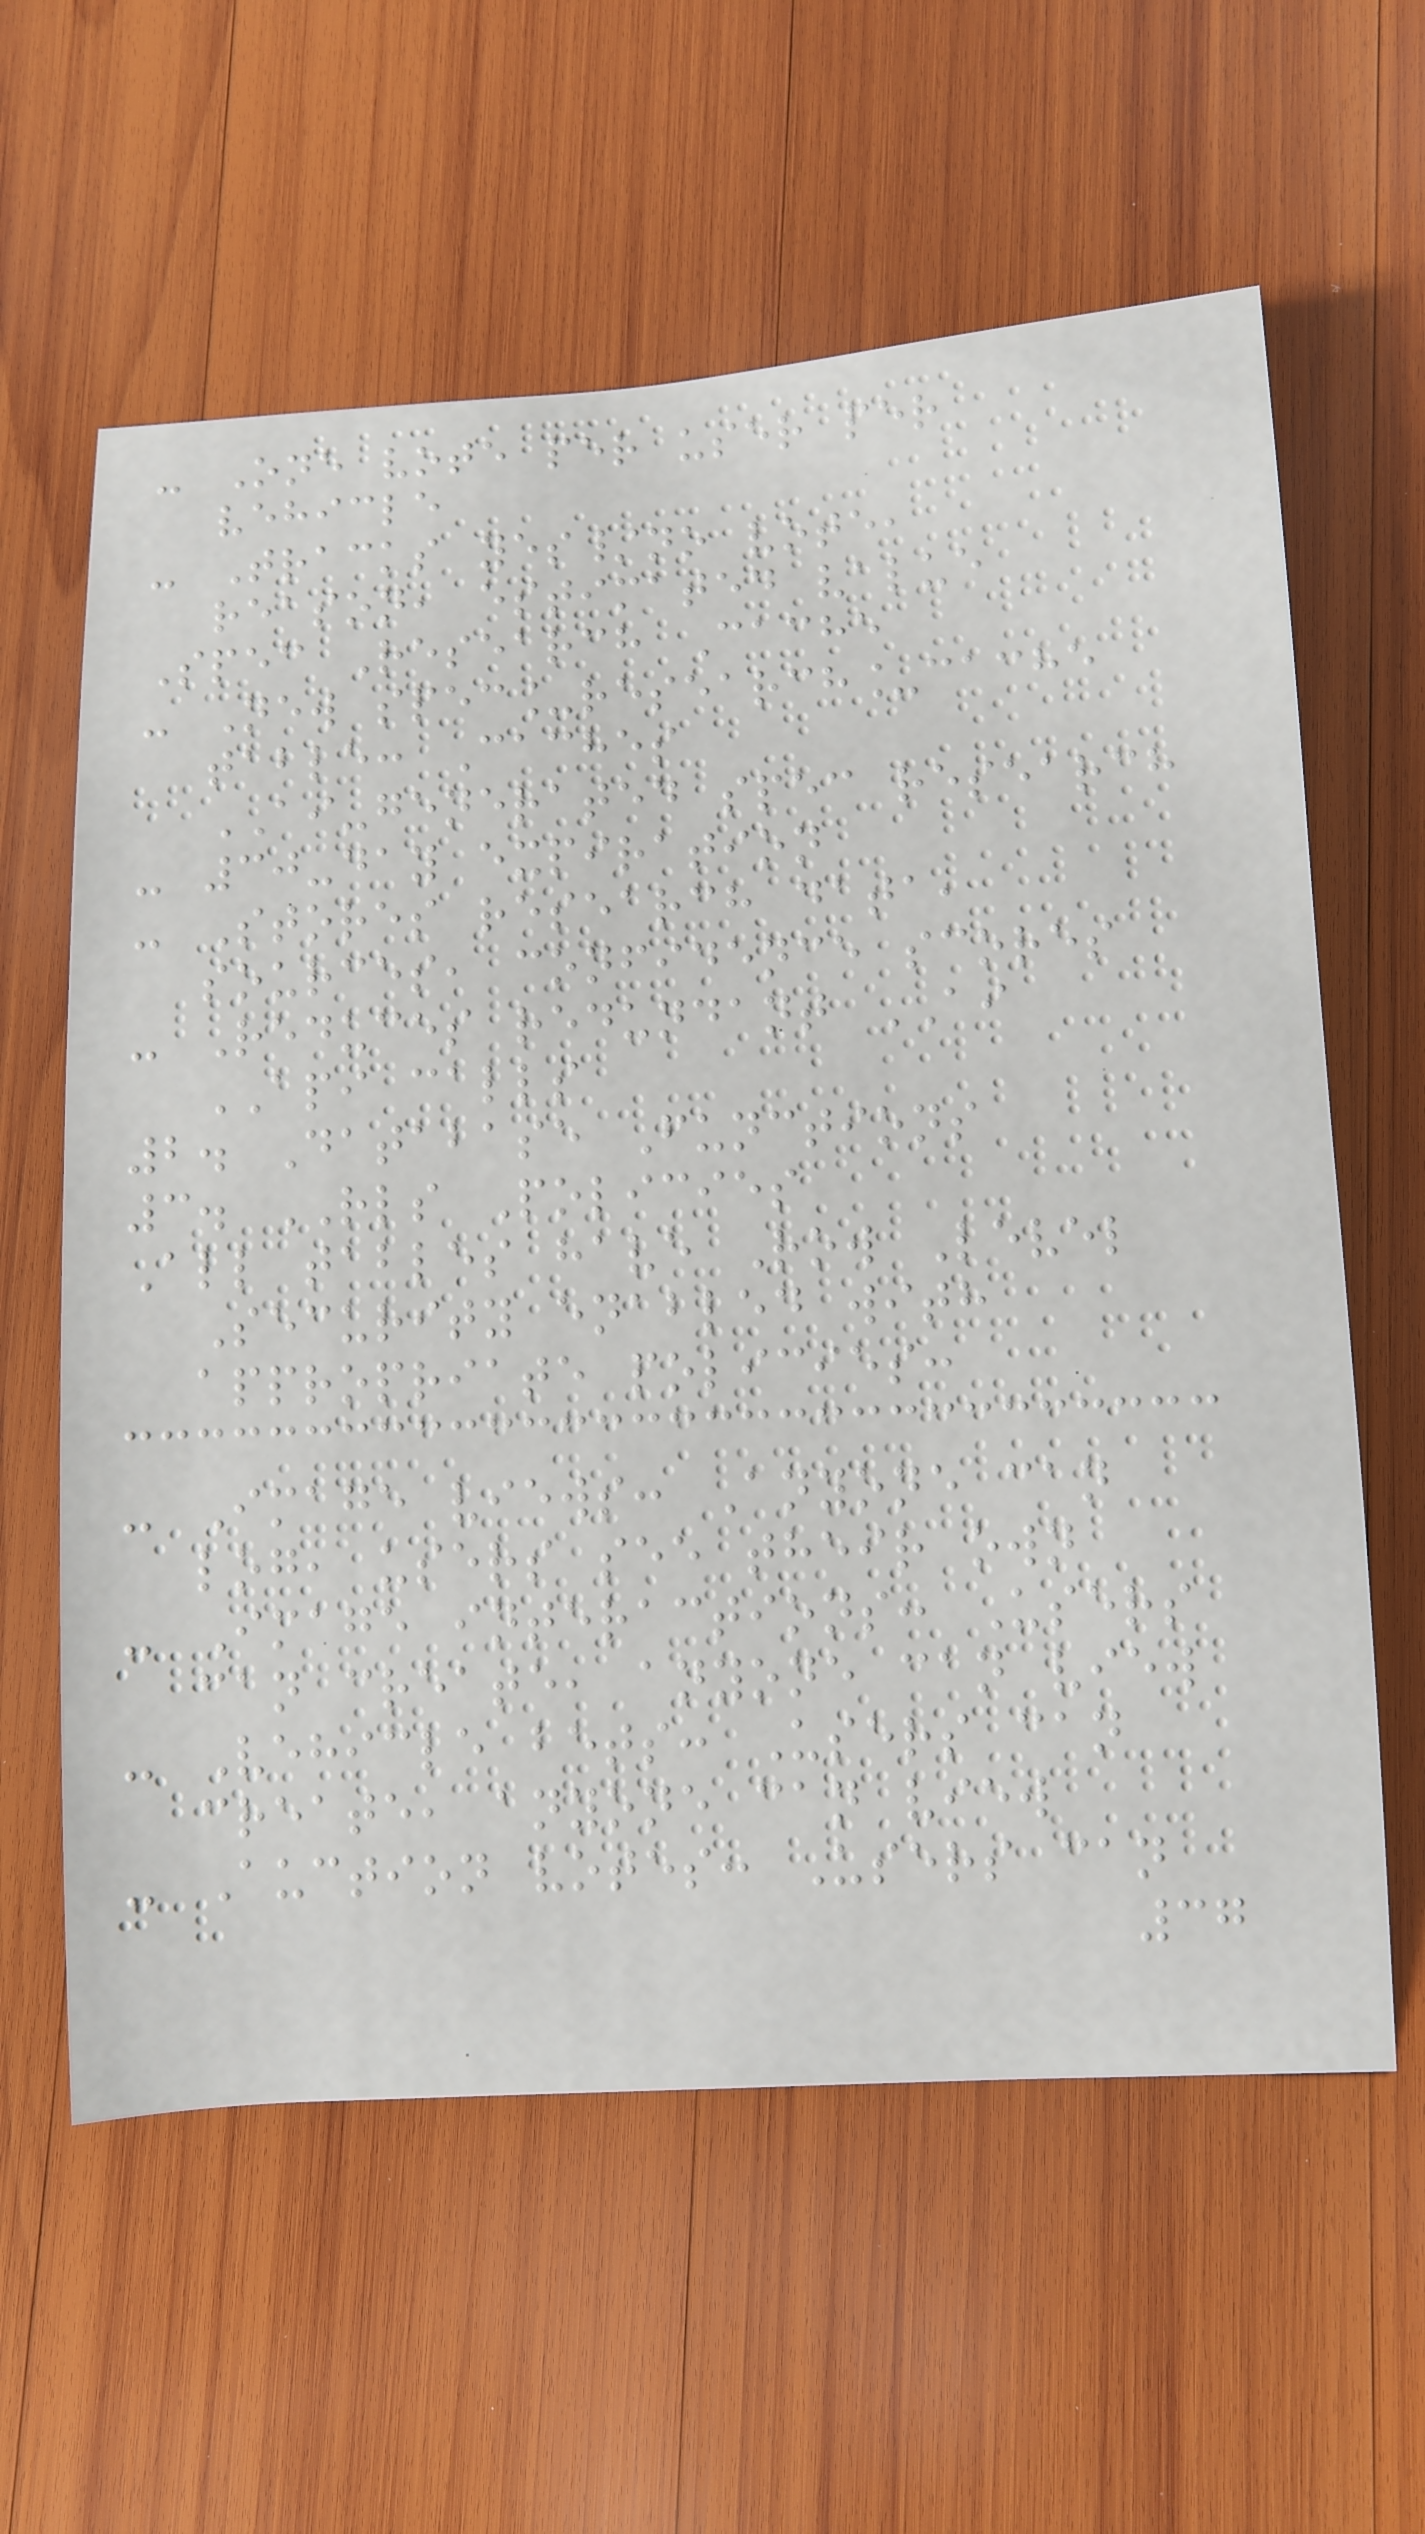- One vote per user per
vehicle
- Tracks yes/no vote,
reason, estimated value
Spec Research Cache
- New spec_research_cache
table: Caches
AI-generated spec research
- 30-day expiration
- Stores research data,
sources, confidence scores
- Reduces redundant AI
API calls
2. Database Functions
3. RLS Policies
All tables have Row Level
Security enabled with
appropriate policies:
- Image views: Anyone can
log, users see their own
- Image interactions: Users
can create, anyone can view
- Vehicle bets: Users can
create, anyone can view
- Auction votes: Users can
37
